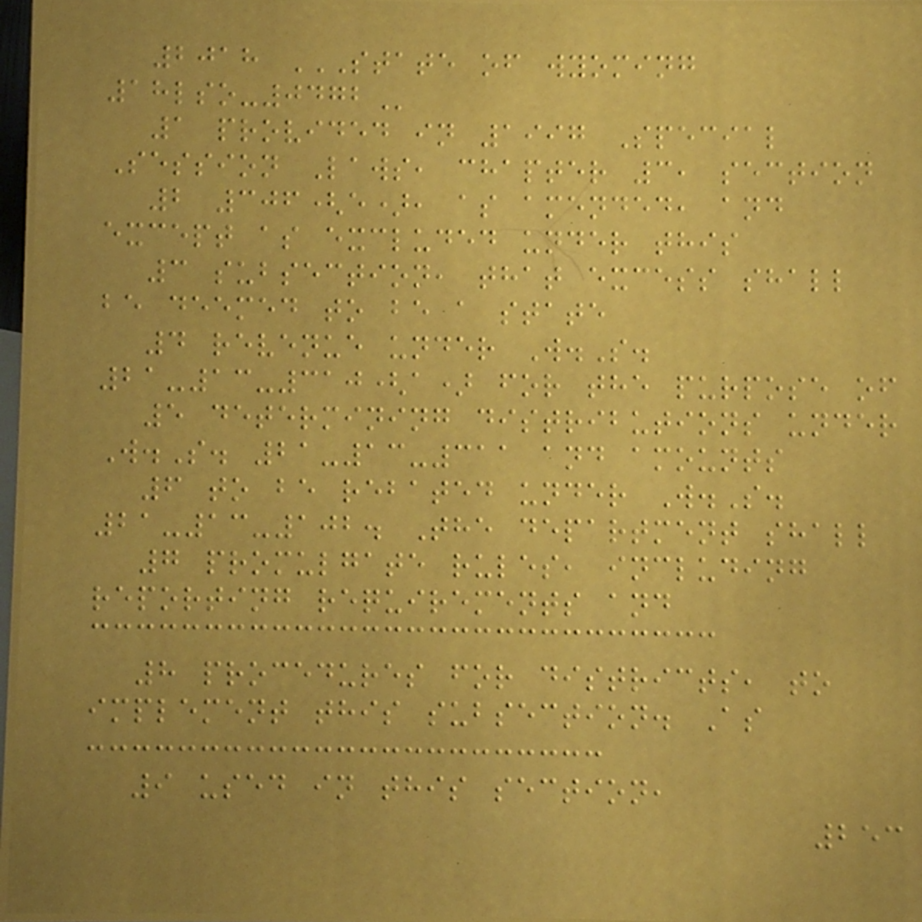2018 STATE OF WYOMING
18LSO-0472
1 provided in 1997 Special
Session Laws, chapter 3, section
2 306(e), as amended, and
except as excluded under this
3 subsection, that excess shall
be deemed to be a state
4 revenue under W.S.
21-13-310(a) for the purpose of
5 determining distributions under
W.S. 21-13-311 and amounts
6 to be rebated under W.S.
21-13-102. The department shall
7 promulgate rules, including
reporting requirements and
8 procedures for districts, to
implement this subsection. As
9 used in this section,
253
